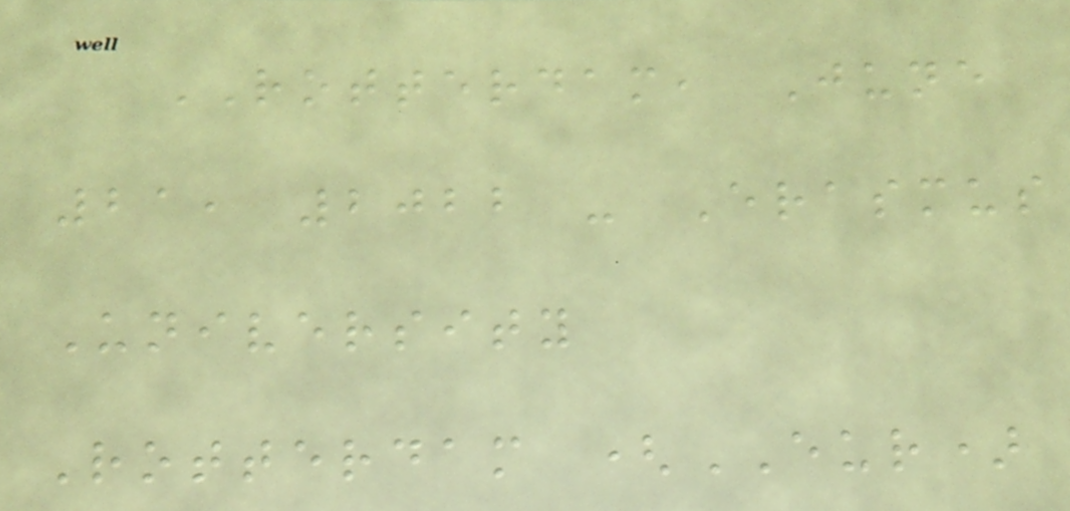ROTTERDAM, June
21, 2022 - Erasmus
University
Rotterdam (EUR)
